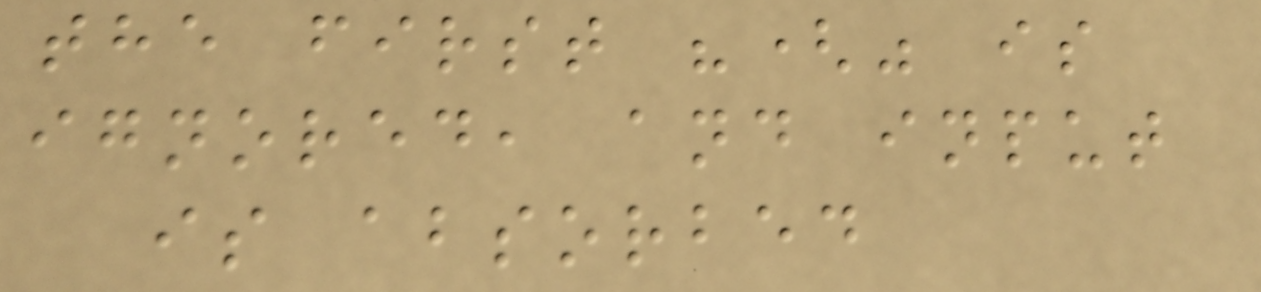the first "(" is
ignored, and input
is absorbed
